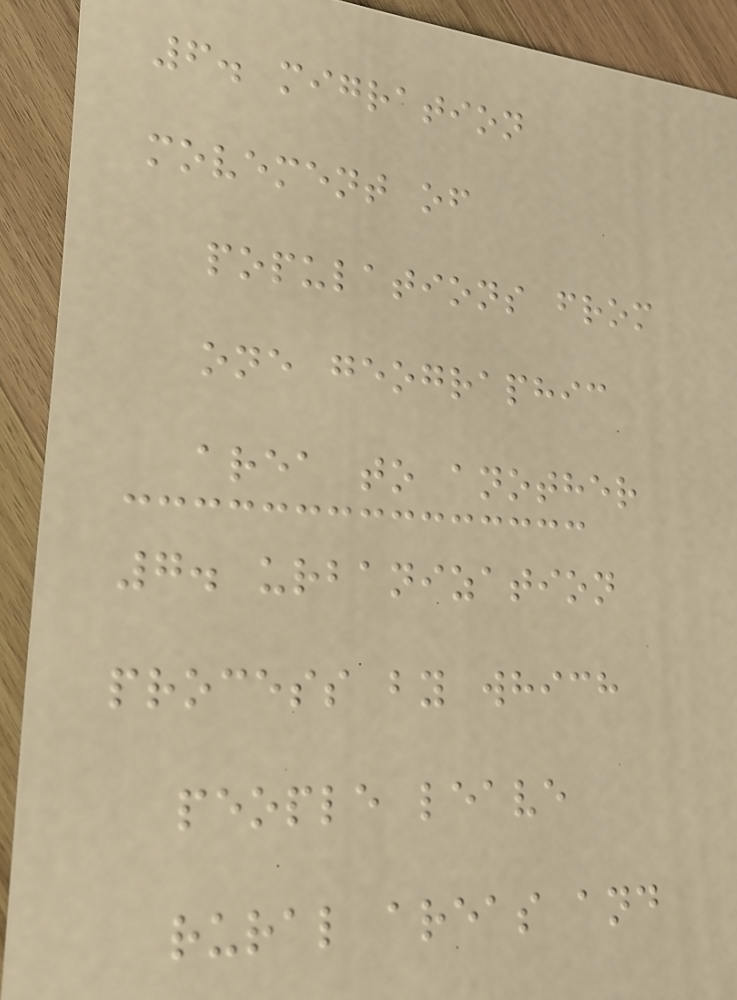6. migration
movement of
populations from
one geographic
area to another
7. urbanization
process by which
people leave
rural areas and
